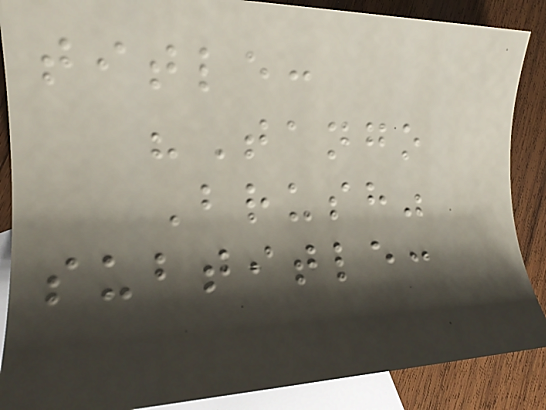title:
"Tango
Brush"
subtitle:
